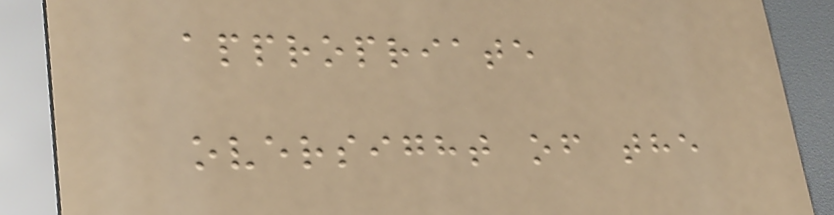appropriate
oversight of the
